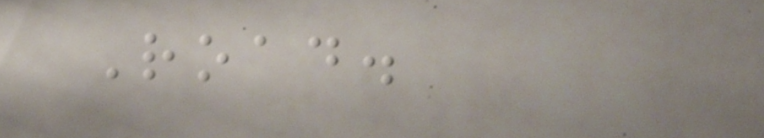Road.
